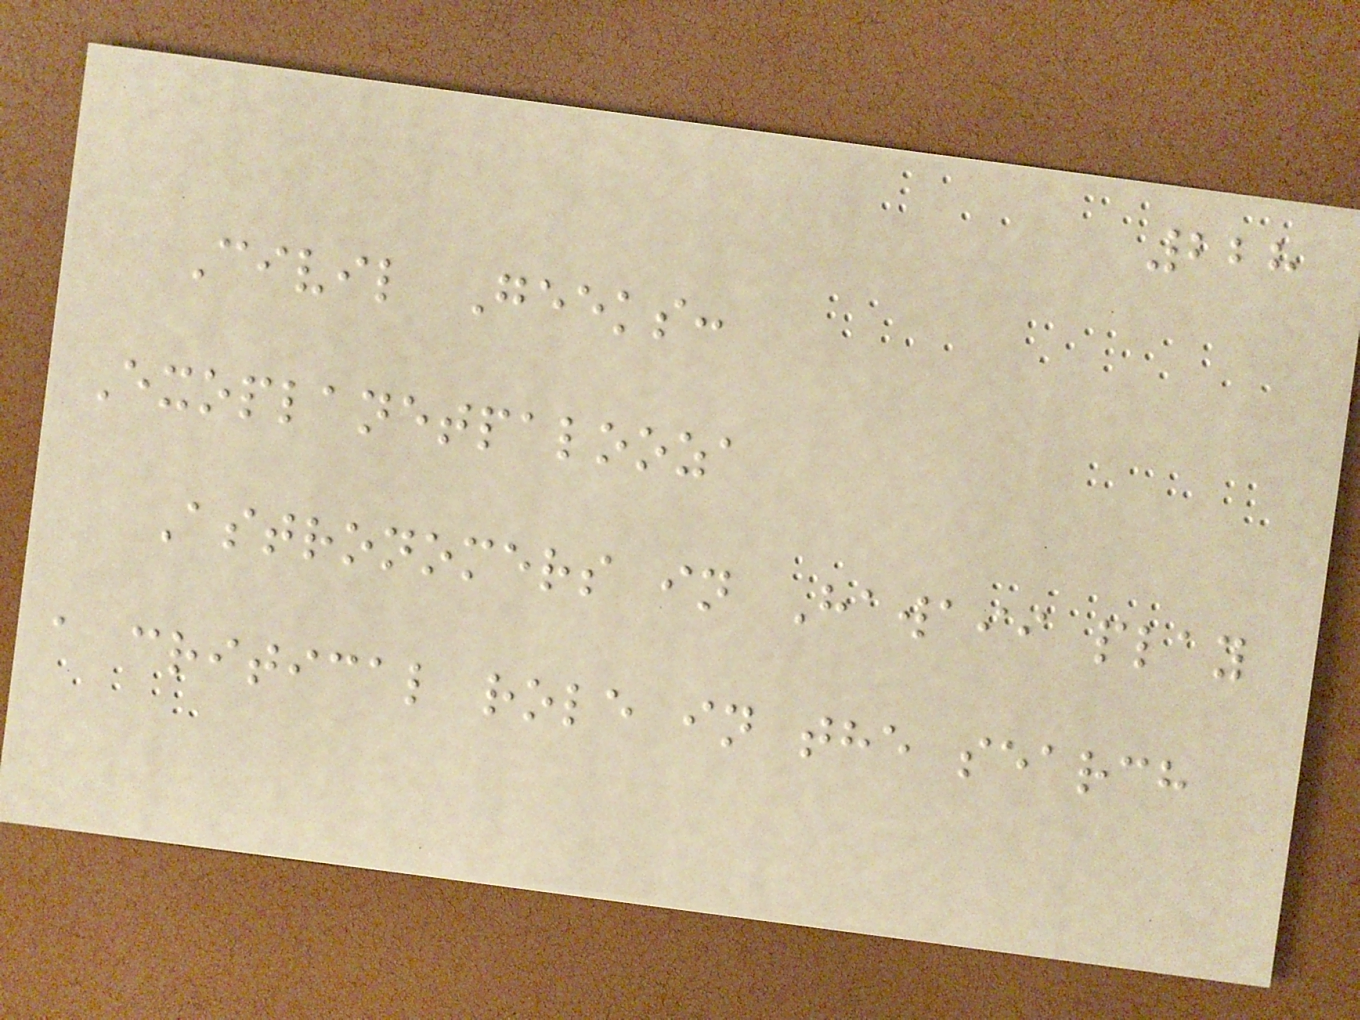228
Civil Geeks:
Exoplanetpalooza
Astronomers in Hawaii play
a critical role in the search
